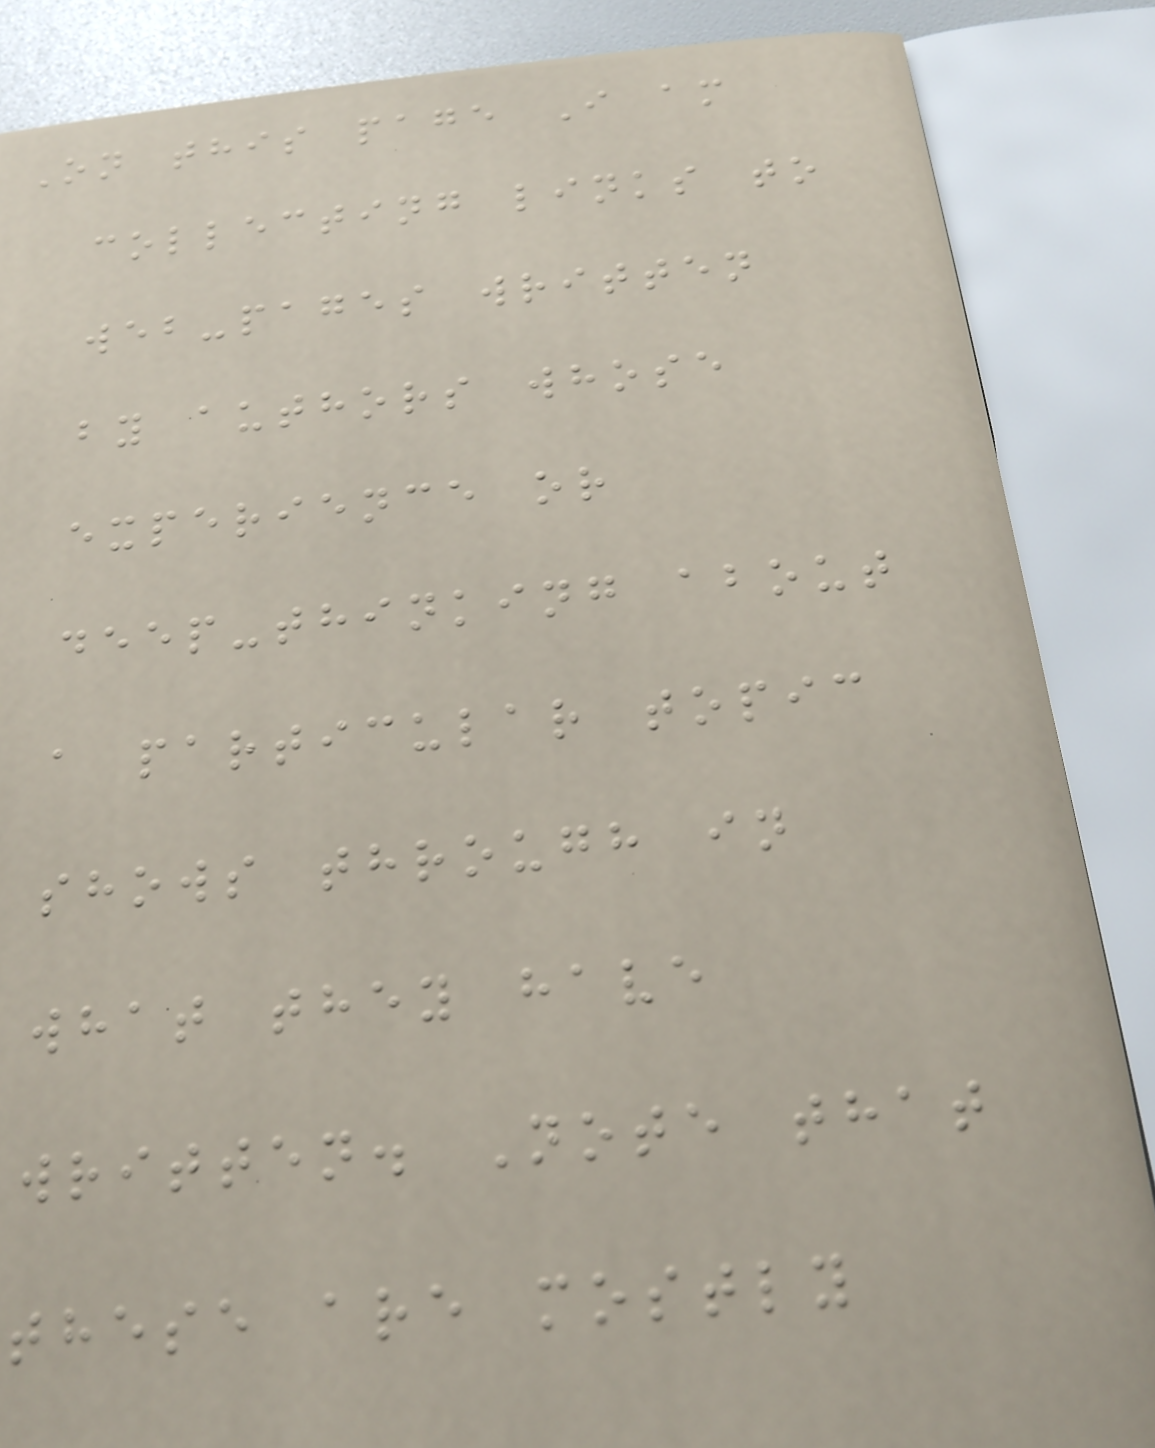On this page I am
collecting links to
web-pages written
by authors whose
experience or
deep-thinking about
a particular topic
shows through in
what they have
written. Note that
these are mostly
